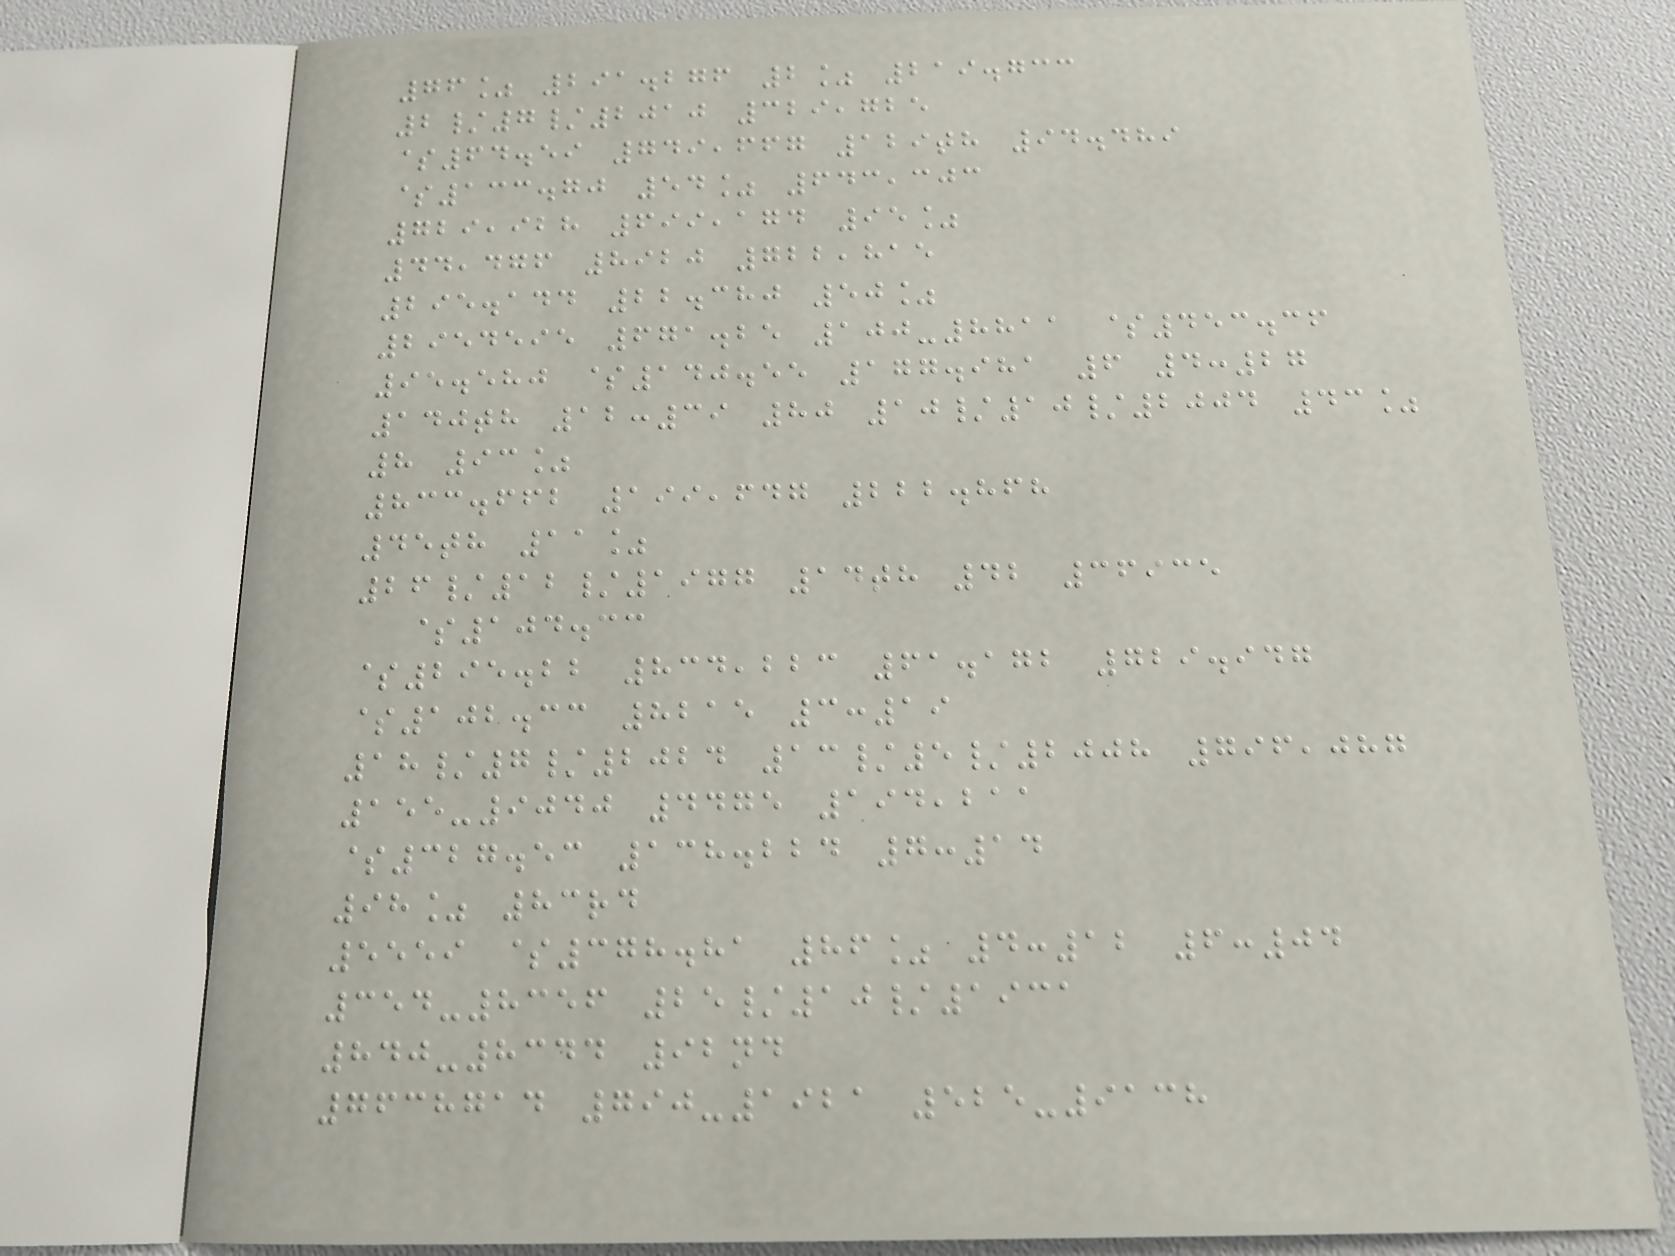76% 291.276 2% 219.733
2/7/2010 329,725
$64.59 749,667 129th 94.489
$133.70 54% 643,303
729,928 699,174 95%
44,476 8920 722,815
295.144 22.380 50%
2954595 671.25 100-8811 $453.36
95.580 $140.55 177.981 6 4:27
140th 12:39 80 10/10/2004 43%
8 93%
833.662 199,647 222.868
45th 11%
26/12/1977 14th 42 36935
$104.33
$295.22 834,223 61.172 729.947
$102.33 8215 3:19
18/7/2024 13/5/2008 796,087
155-9040 4475 194,211
$327.53 138.224 7:14
98% 83rd
5559 $378.81 86% 4:12 6:04
354-8356 25/10/1931
840-8344 92nd
7638714 790-1921 525-9138
